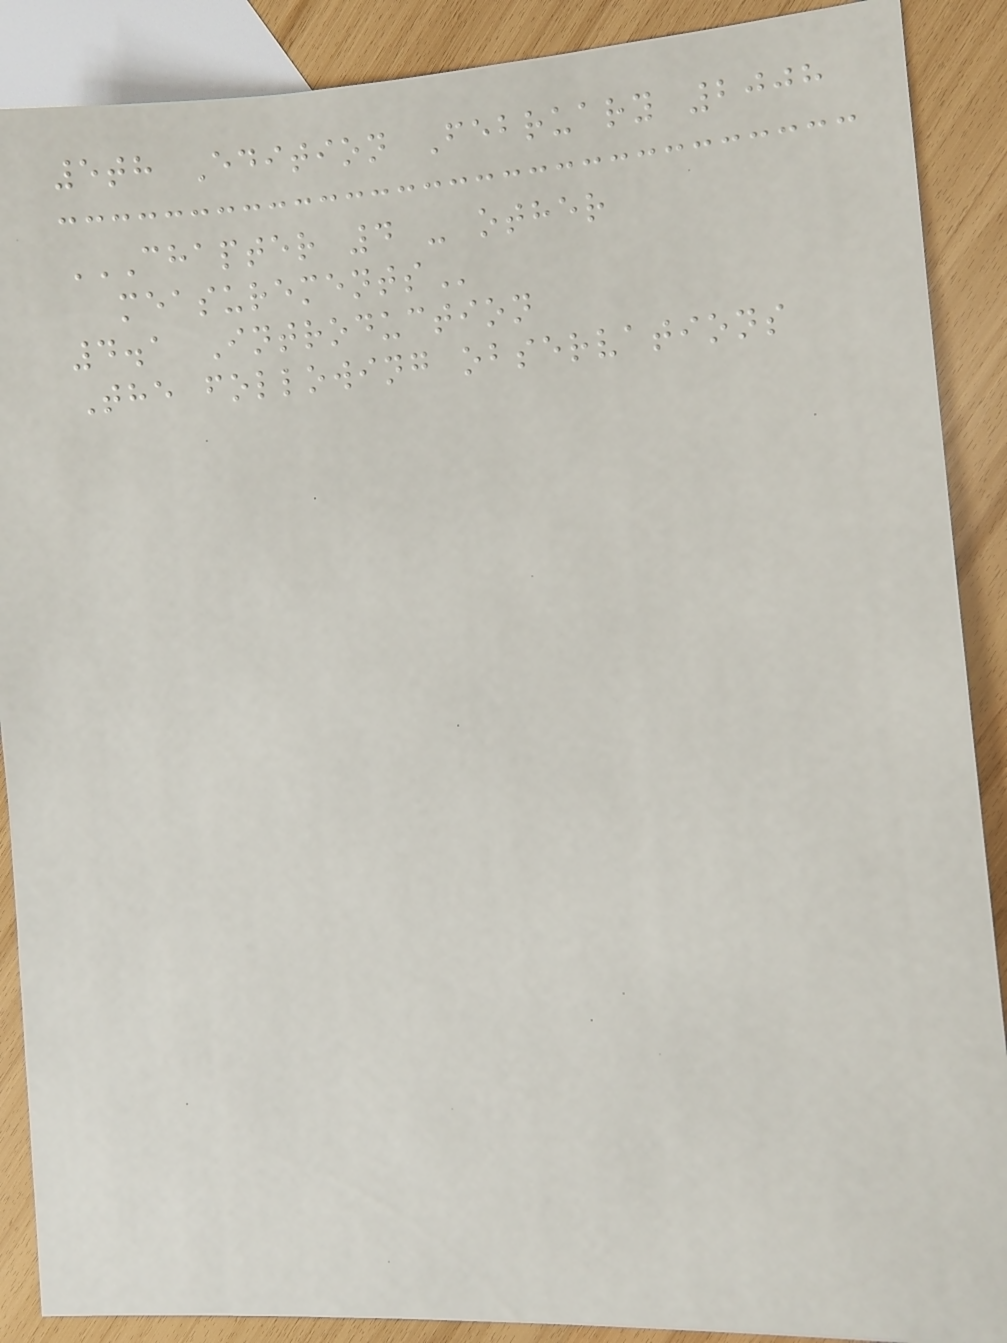5th Edition February 2008
CHAPTER 4 - OTHER
MEASUREMENTS
4.1 Introduction
The following observations
